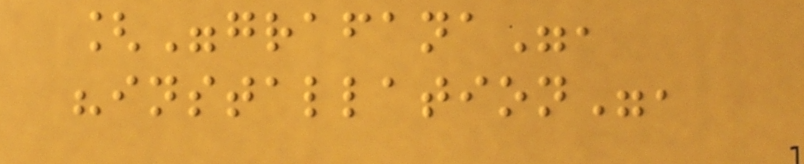["grafana",
"installation",
